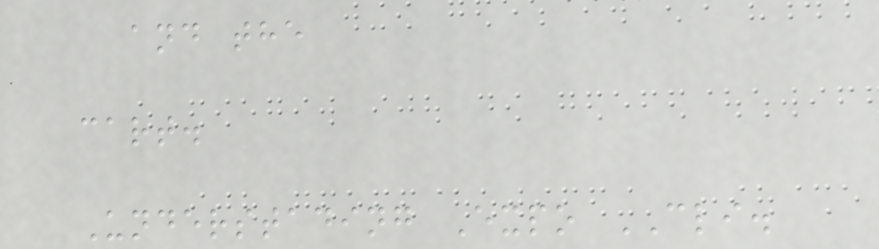and the
cart.
Understading Expo CLI.
